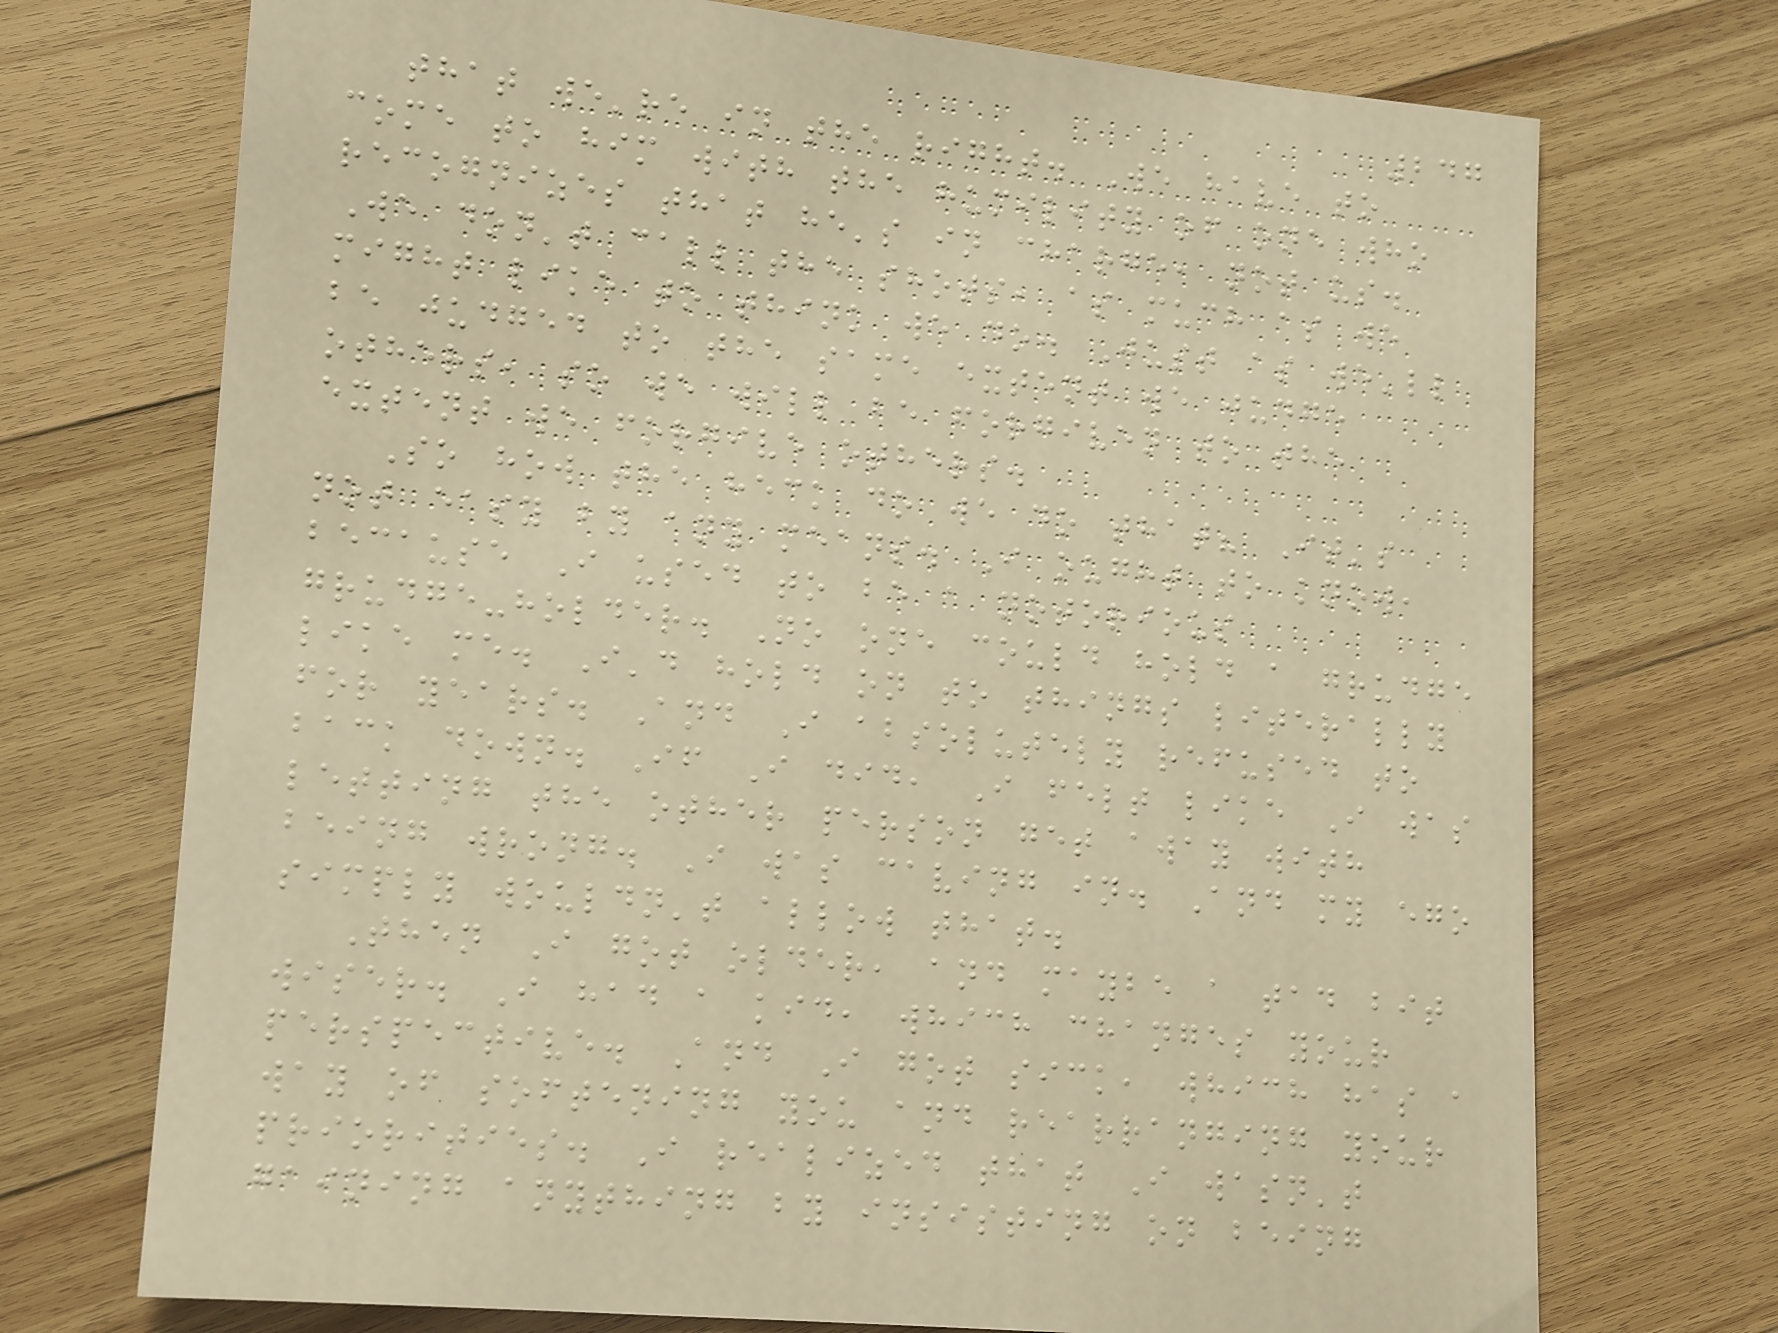247
that we're in the right. We have to
come to him with the humility of one who
recognizes that he's in charge, not us.
We don't call the shots, as much as we
might like to think we do. Just as we'll
be judged to the same extent we judge
others, so we will be forgiven to the
extent we forgive others.
So how the heck do we do that? It's
not easy by any means. I ought to know,
because I used to be a notorious
grudge-holder. No one could hold a grudge
like me. I'd hold on to things literally
for years. And I absolutely refused to
back down. If I did, I felt like I was
letting the other person get away with
being wrong. I was caving in. And my ego
simply wouldn't allow that.
Then I got older, and maybe a tad bit
wiser. I had a kid, which changes your
perspective. And I got sick, which has a
way of softening you and rearranging your
priorities. I realized that I wasn't
gaining anything by insisting on being
